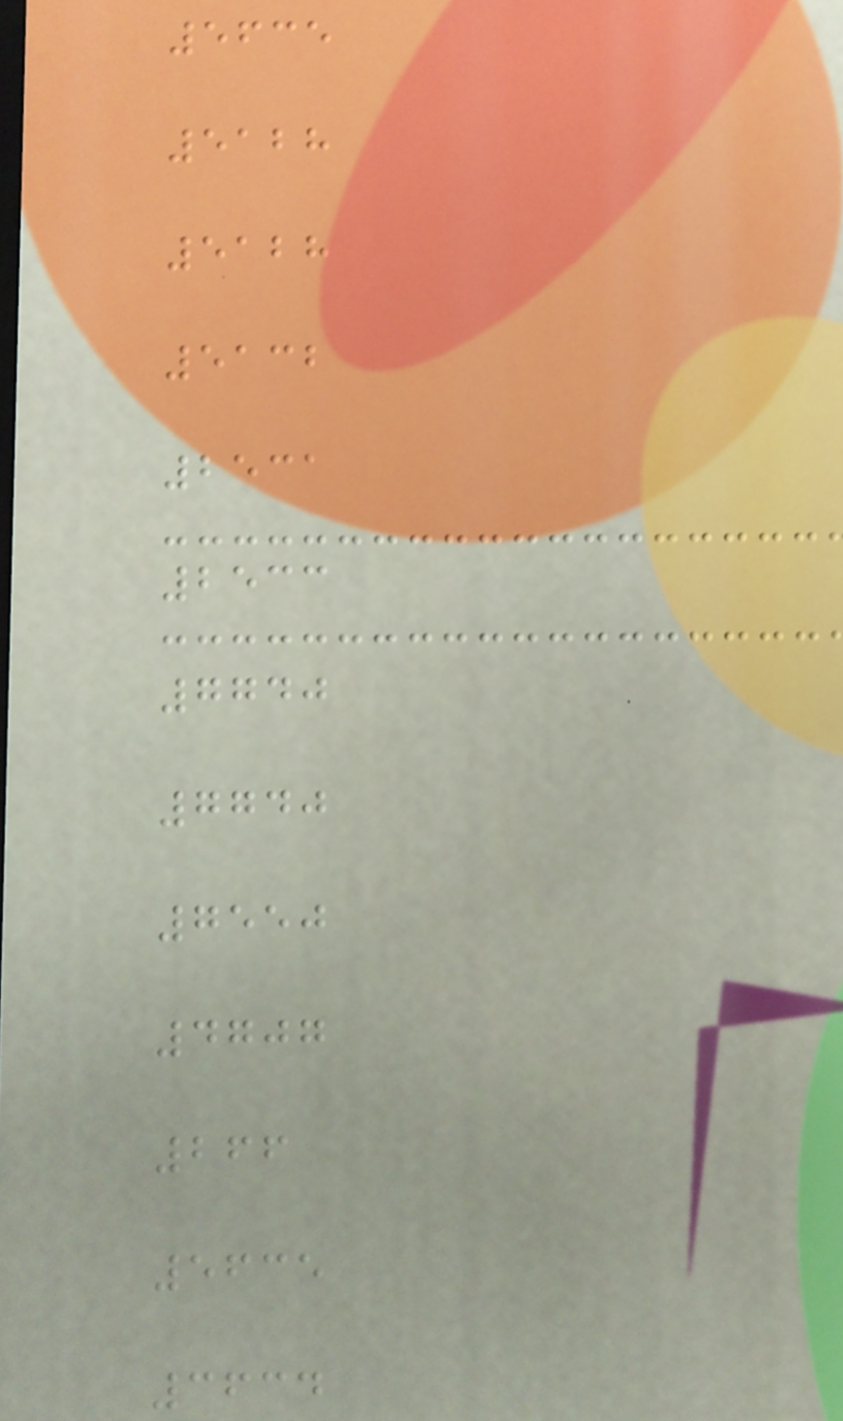5635
5128
5128
5132
2531
2533
7740
7740
7550
4707
266
5635
3634
